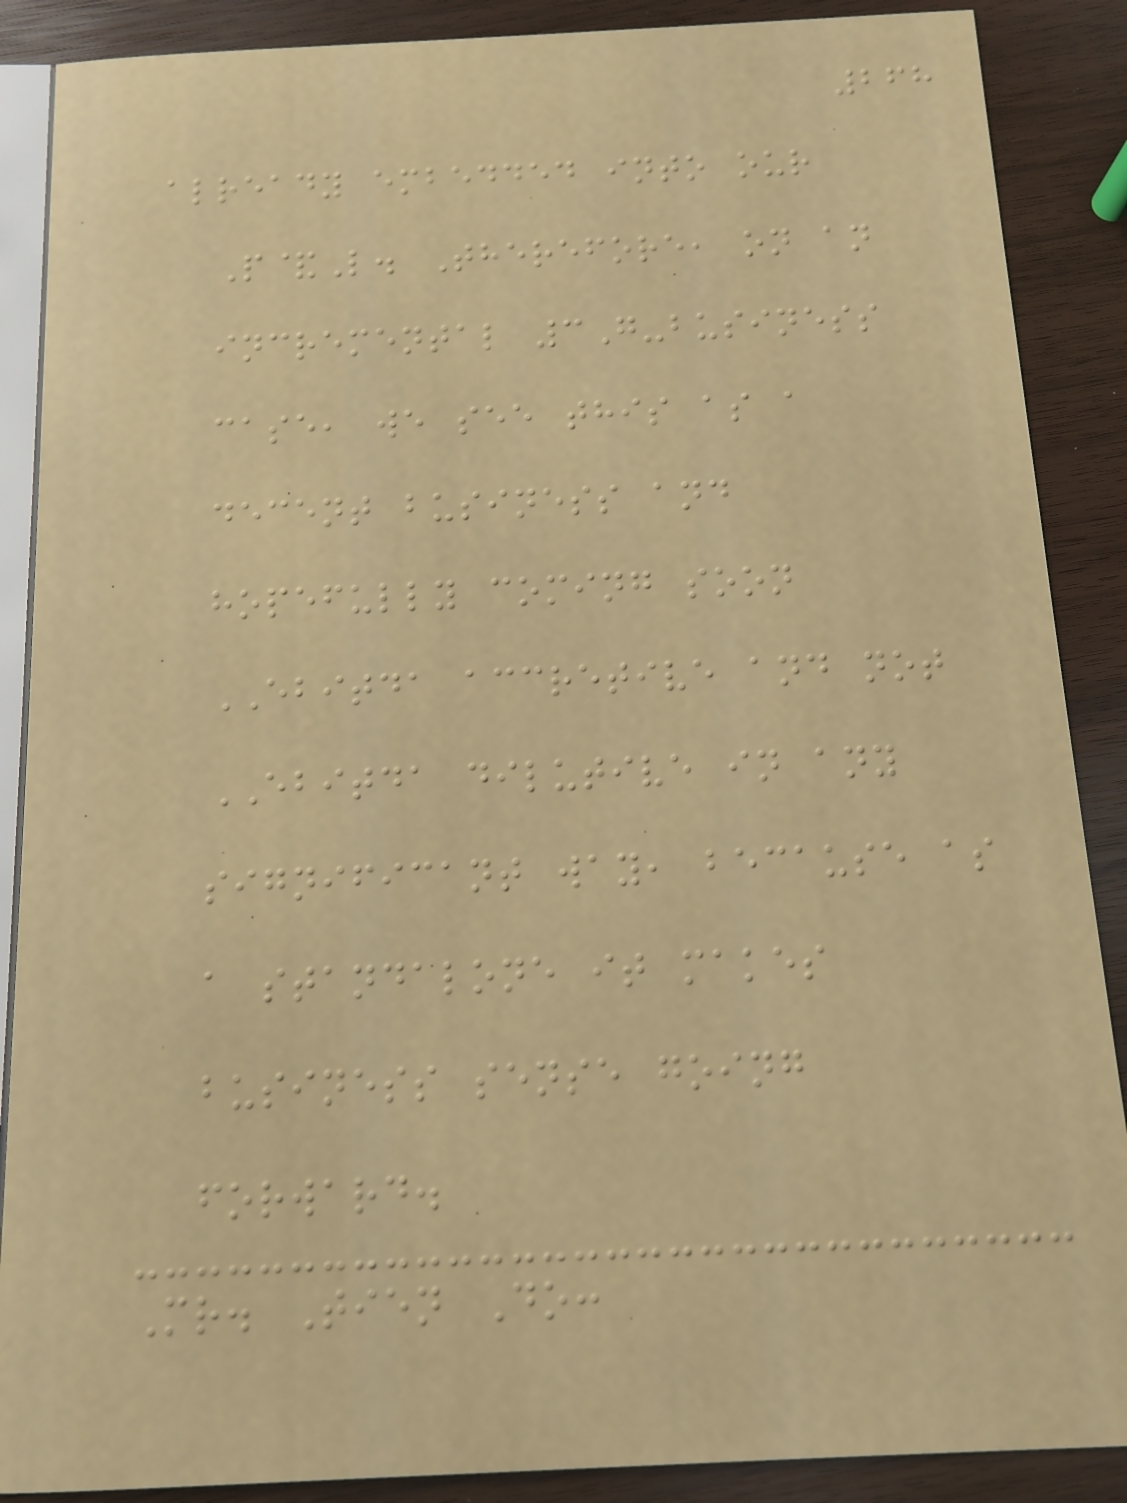268
already embedded into our
P&L. Therefore, on an
incremental 3G-business
case, we see this as a
decent business and
hopefully coming soon
EBITDA accretive and not
EBITDA dilutive in any
significant way, because as
a standalone it makes
business sense going
forward.
Mr. Tien Do:
